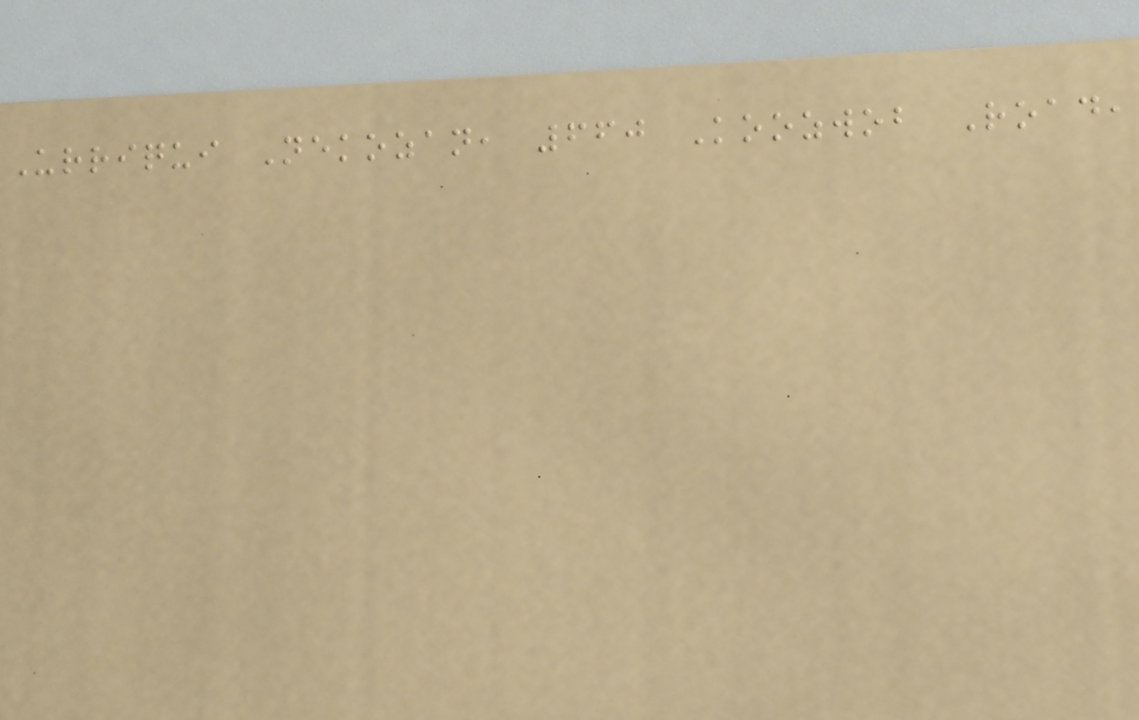Urriqui Nekozan, 660 Koozwob Road,
